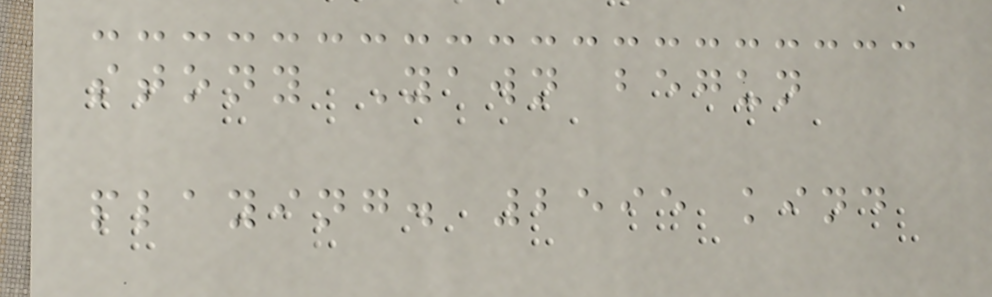stony Yawn begun
playing. 2595 kind
